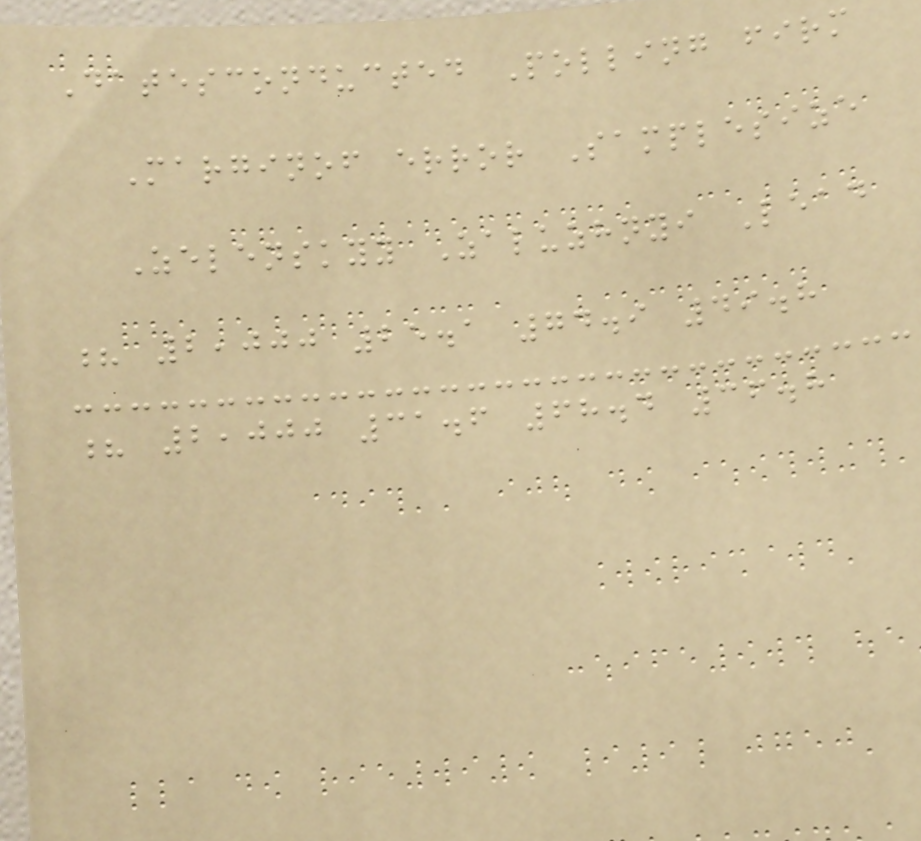Datesconducted Polling firm
Marginof error Samplesize
Zelenskyy Zaluzhnyi Lead
? 2,000 25.1 74.9 49.8
? 2,000 31.6 68.4 36.8
